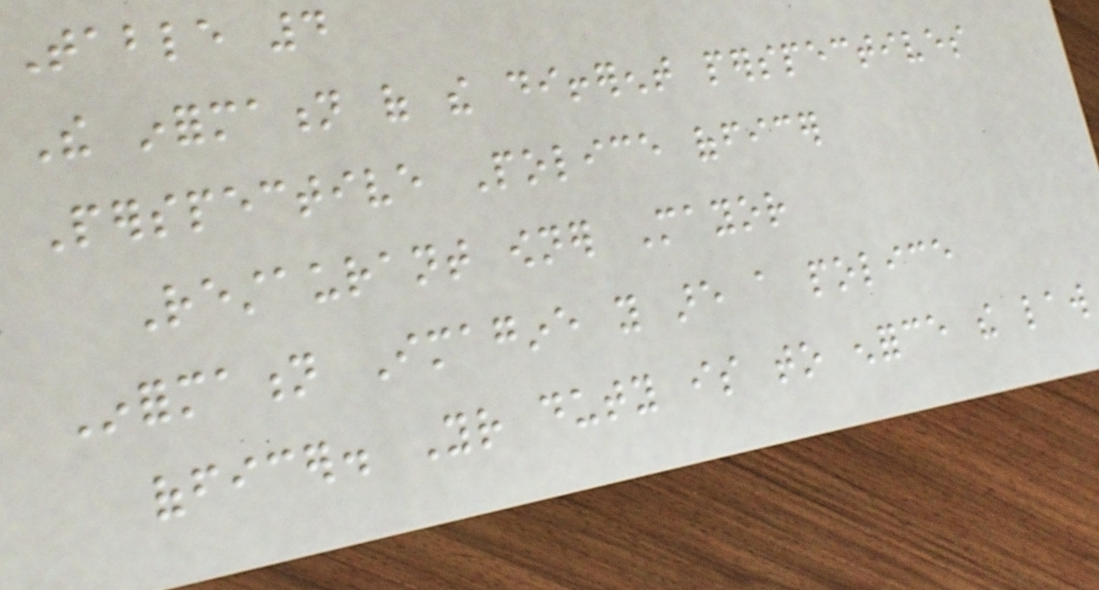Table 4
The information of the different perspectives
Perspective Police officer
Restaurant owner Mayor
Information Imagine you are a police
officer. Your duty is to enforce the law
